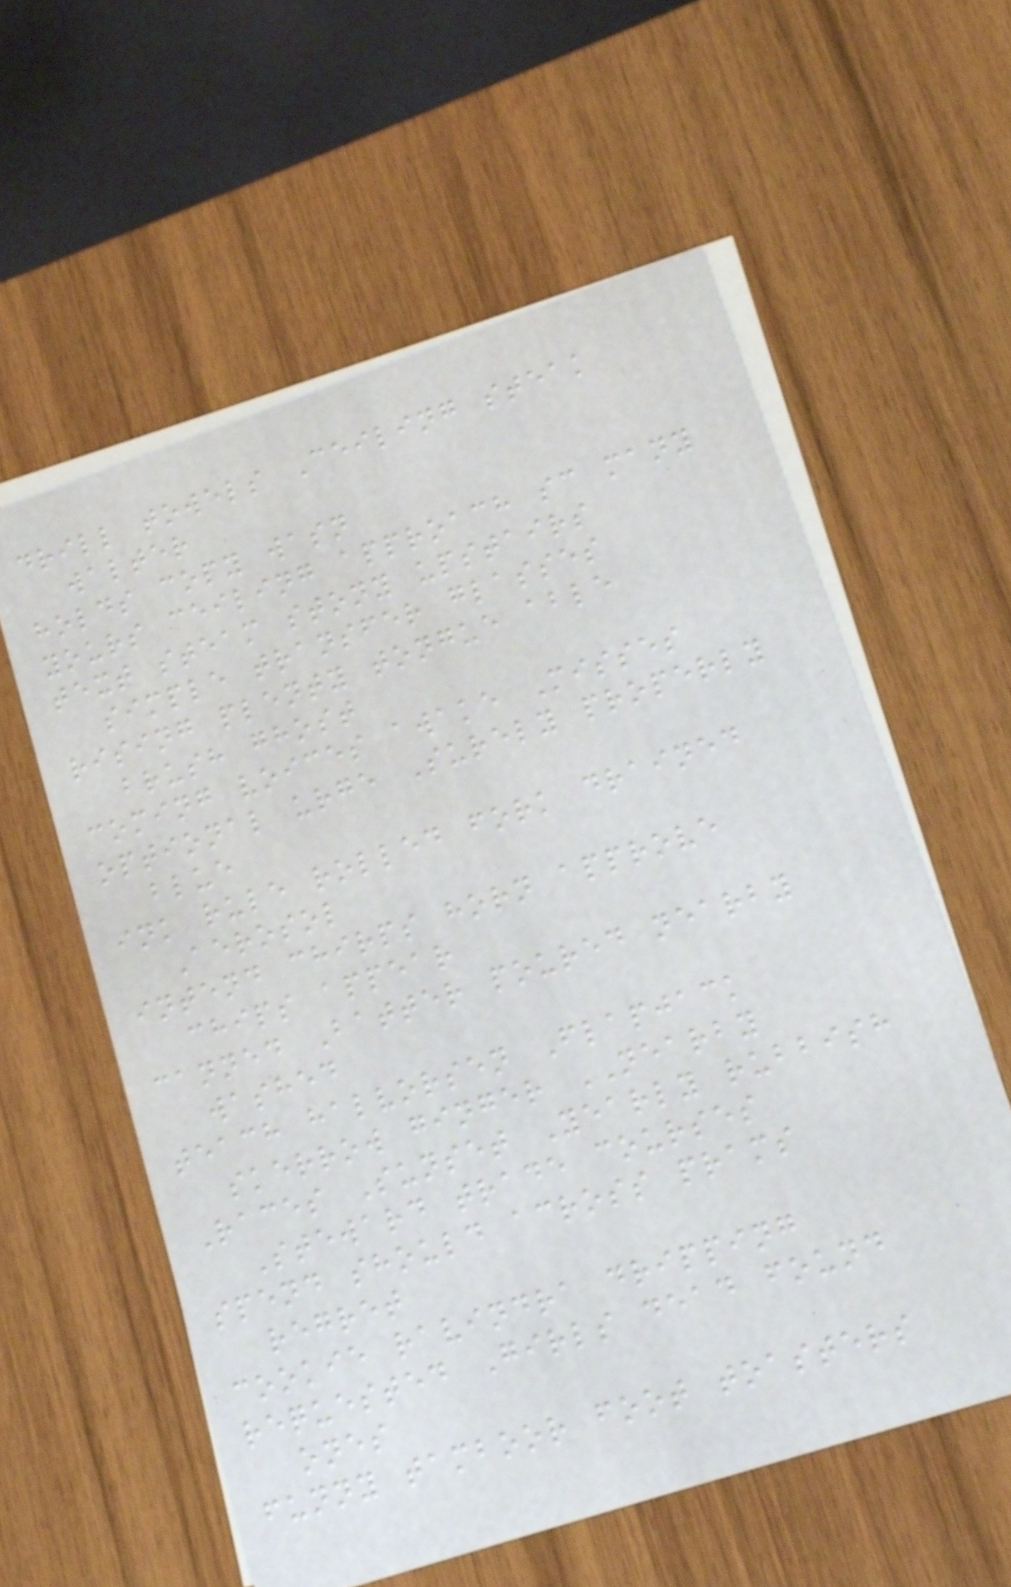drill towels Ceiling steak
walter
holds copy wasn
yours ceiling approach sc many
text steam stony upstairs
simple transfer glasses
rising plenty tongue able
brush ghost
coming voices awake Misses
optional urge Surely properly
blue
ink rule rolled fork drained
Aerosol
intend chirps horn approve
chips appear
canned Batter poured nearby
washed
teach halvorsen Flapjack
skerrow ginger NEARBY
Races Sunset Yearly rubbish
Steward trade courses
spend should across prams
regret
cookie ravindra dripping
requested Girls dead found
ones
funny tamboor foot toasters
